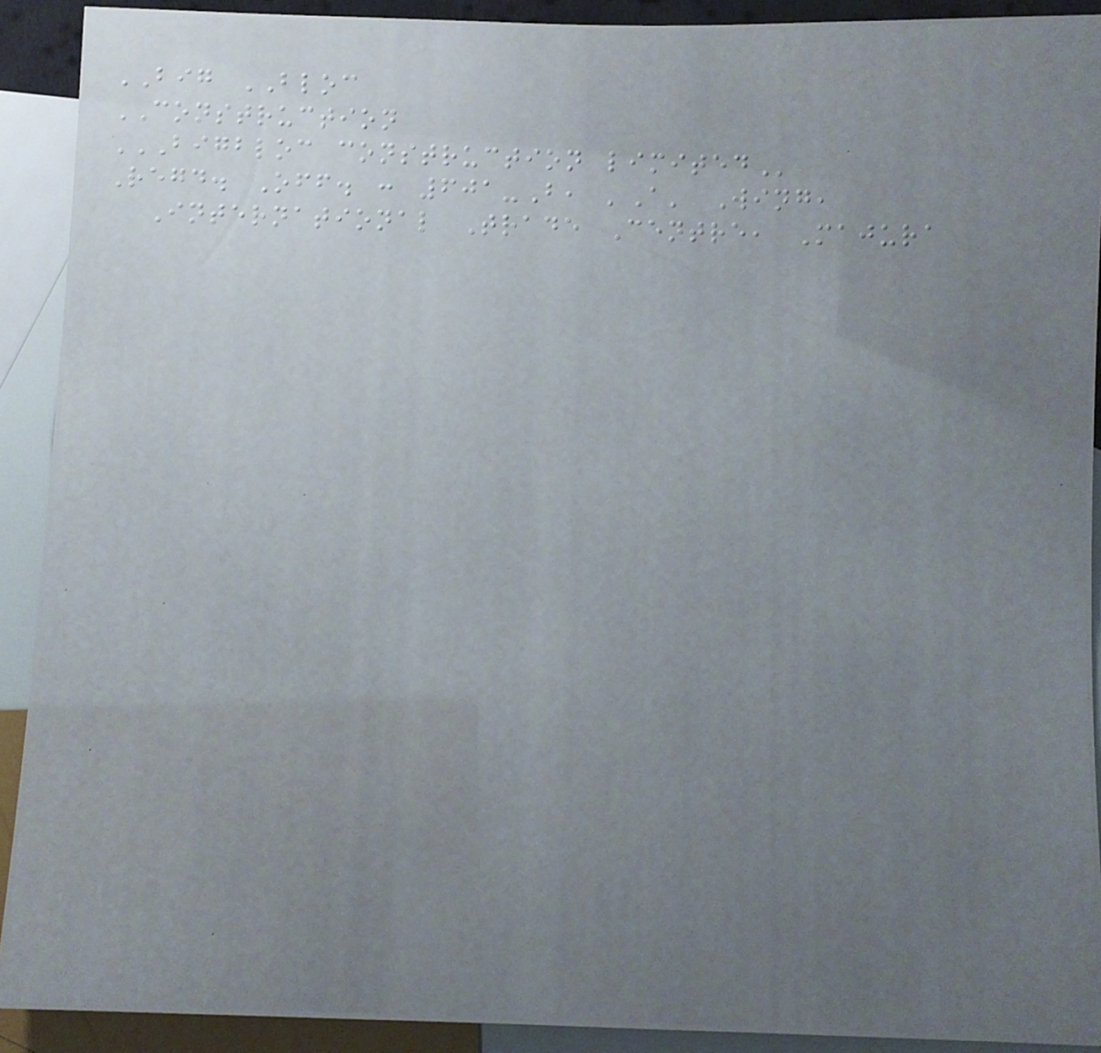BIG BLOC
CONSTRUCTION
BIGBLOC CONSTRUCTION LIMITED
Regd. Off. : 601-B, 'A' Wing,
International Trade Centre, Majura
